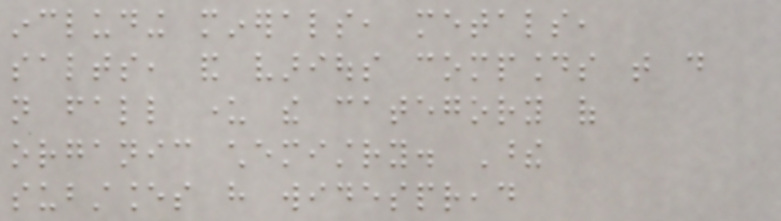including minerals, metals,
salts, and various compounds that do
not fall under the category of
organic chemistry. These
substances have widespread
